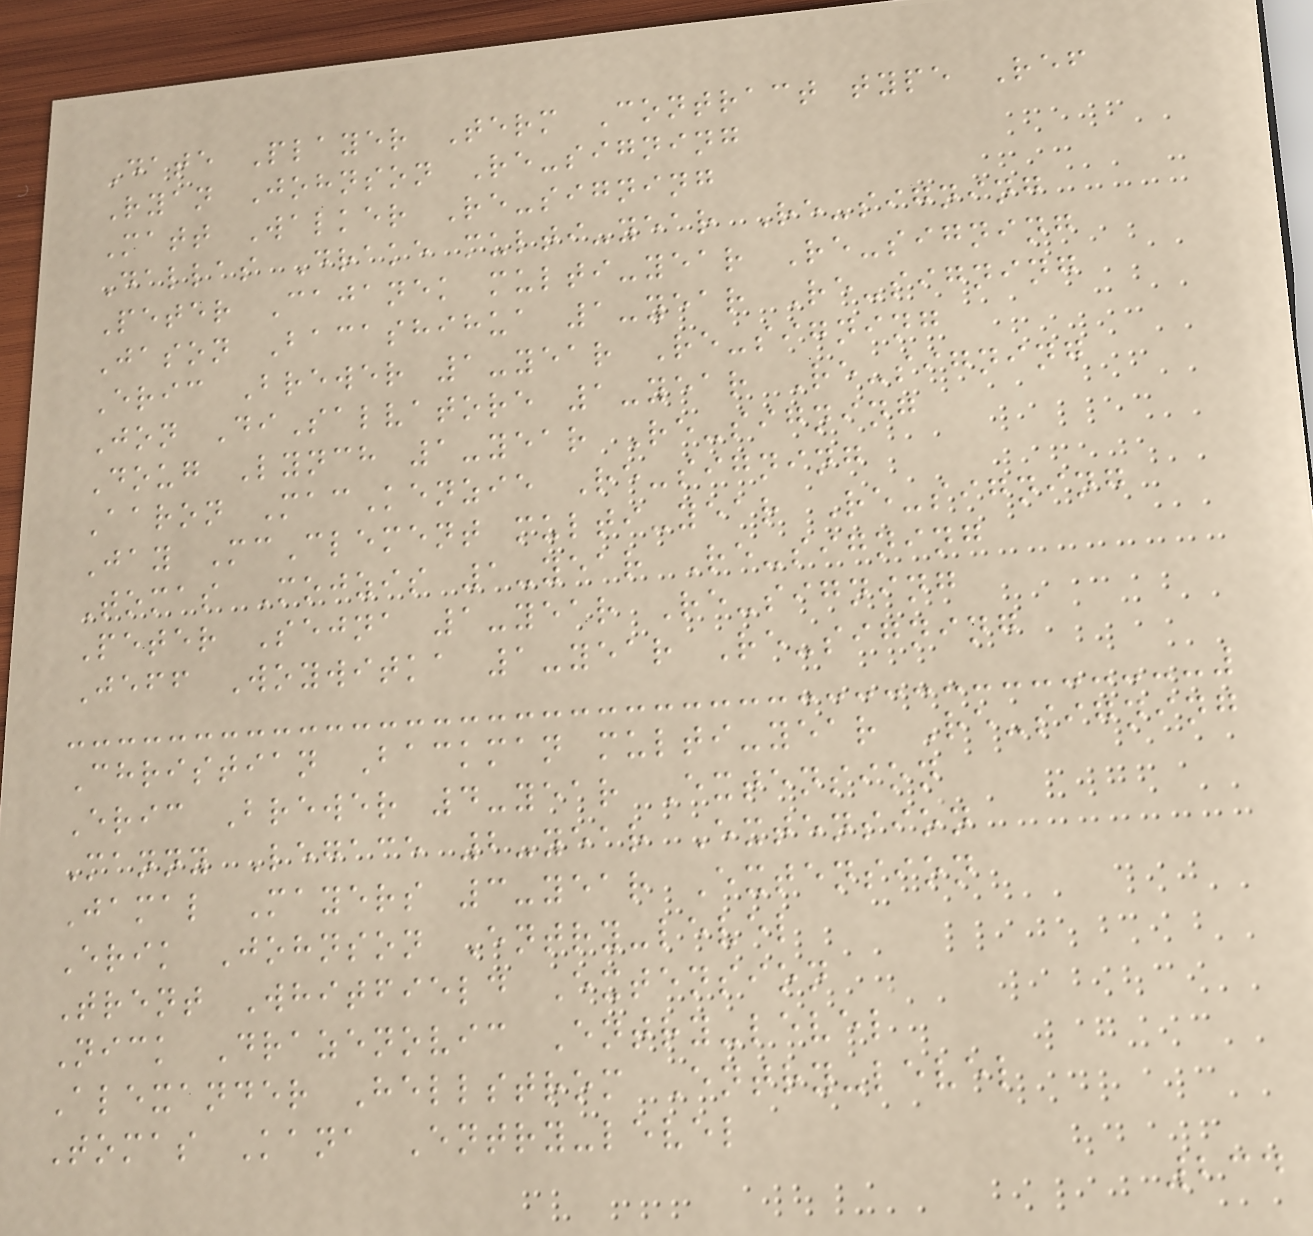Date Player Term Contract type Ref
Ryan Johnson Re-signing
Matt Walker Re-signing
Dallas Drake multi-year Re-signing
Peter Cajanek multi-year Re-signing
Jason Bacashihua 1-year Re-signing
Eric Brewer 1-year Re-signing
Jon DiSalvatore 1-year Re-signing
Doug Lynch 1-year Re-signing
Aaron MacKenzie Re-signing
Jay McClement multi-year Re-signing
Tomas Mojzis 1-year Re-signing
Peter Sejna 1-year Re-signing
Jeff Woywitka 1-year Re-signing
Christian Backman multi-year Re-signing
Eric Brewer 4-year Extension
Manny Legace 2-year Extension
Jamal Mayers 3-year Extension
Erik Johnson Entry-level
Trent Whitfield Extension
Nick Drazenovic Entry-level
Alexander Hellstrom Entry-level
Tomas Kana Entry-level
234
